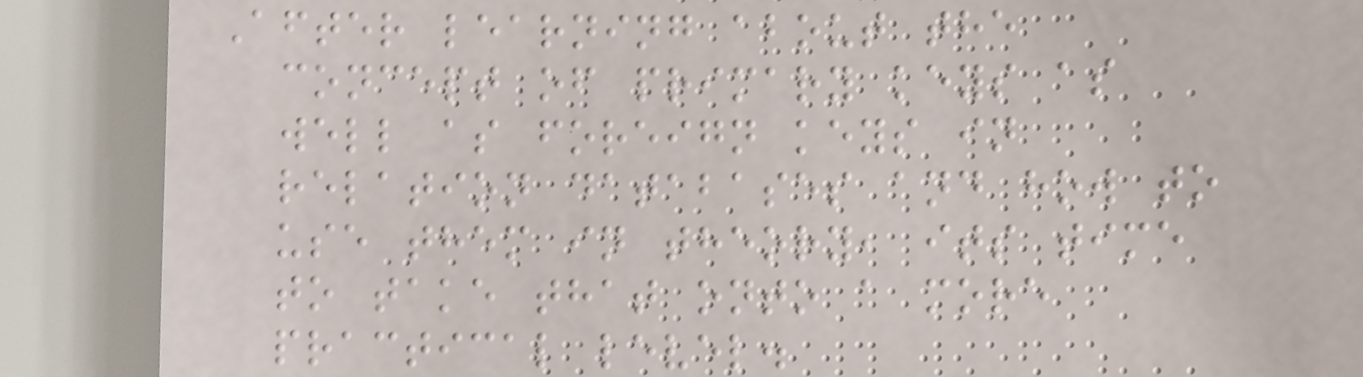After learning about the
concept of primary keys as
well as foreign keys in
relation databases and how to
use them in theory, its time
to take that onto a more
practical level.
